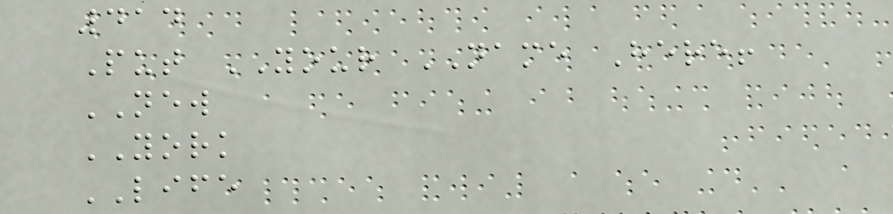414
Put YOUR NAME Here!
NEW
YORK
LIFE
